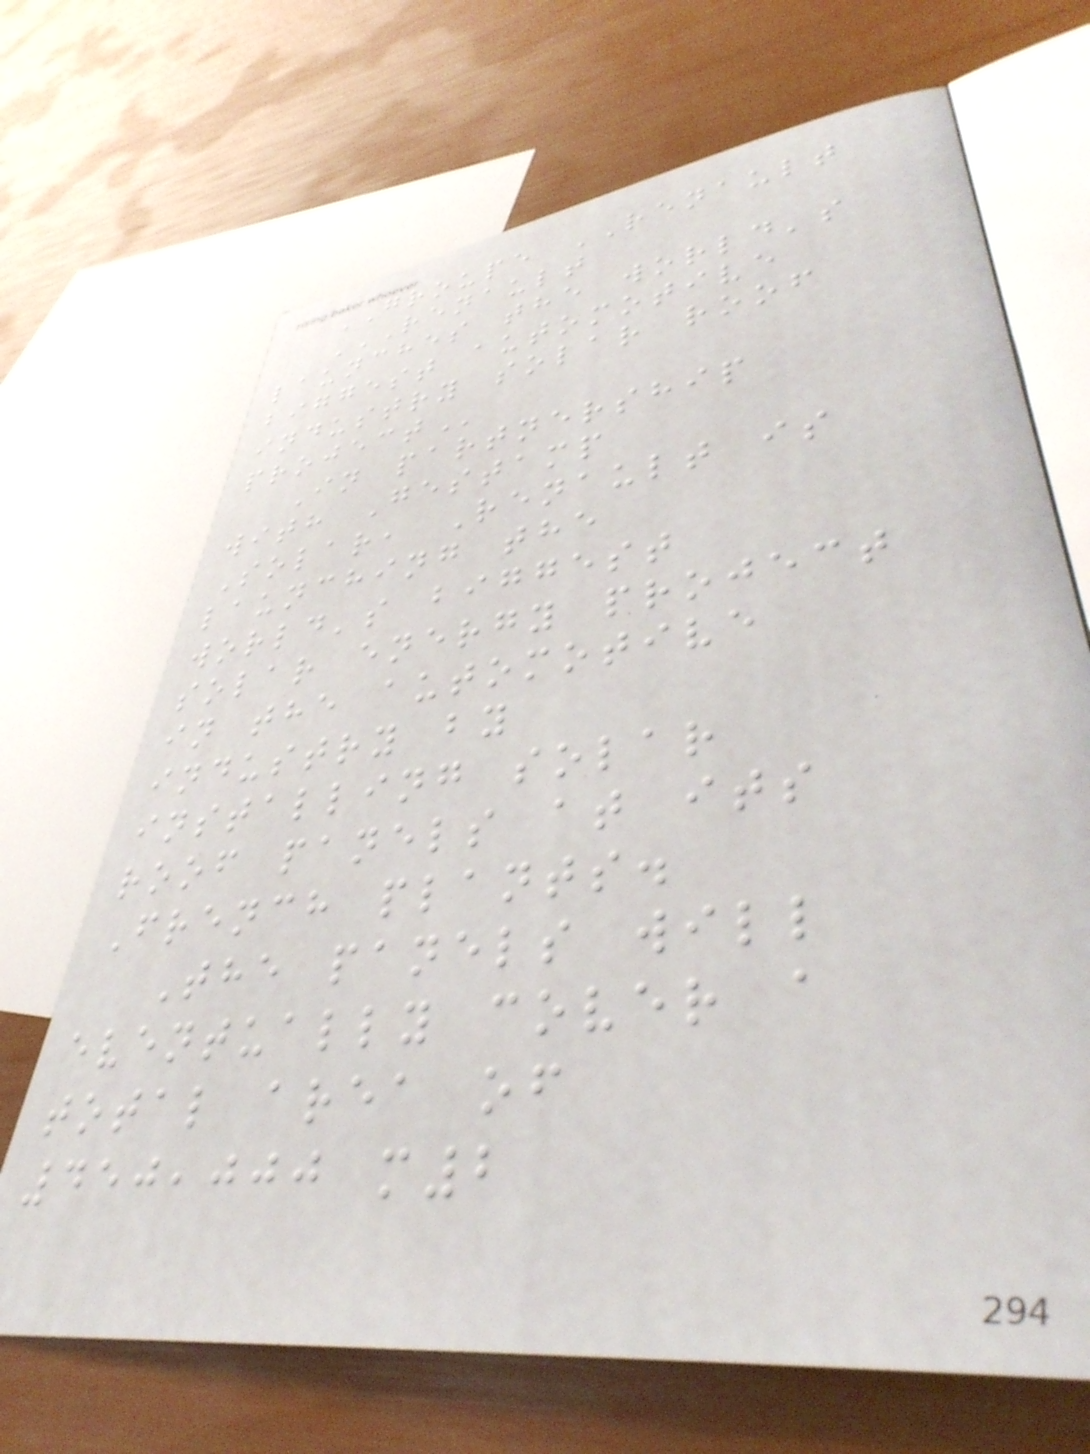GROUPE RENAULT
RENAULT
LAUNCHES THE WORLD'S
BIGGEST AUTOMOTIVE
INDUSTRY SOLAR ROOF
PROJECT
In partnership
with Gestamp
Solar, Renault is
launching the
world's biggest
solar energy project
in the automotive
industry by
installing solar
roof panels at its
French plants.
The panels will
eventually cover a
total area of
450,000 m2
